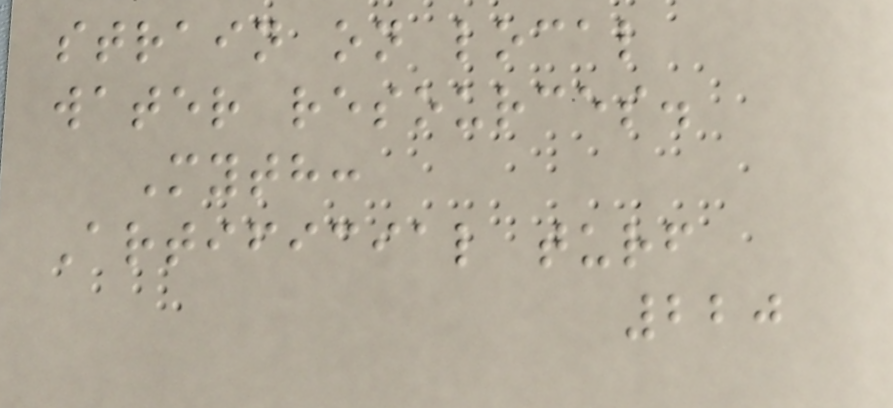strain on local
water resources.
Myth:
Artificial turf
220
